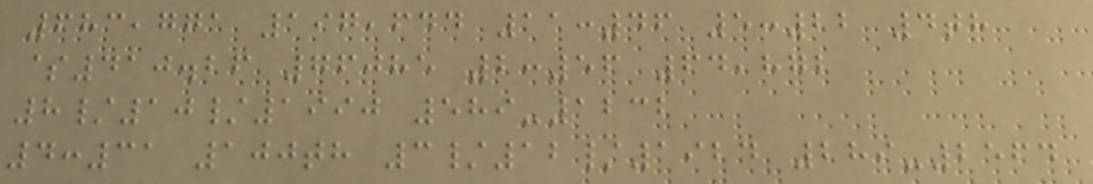683,771 197,644 11:46 5:22 4th
$410.26 76085 2:56 64,872
8/10/1990 589-1232
4:31 100th 3/12/1924 289-2564
